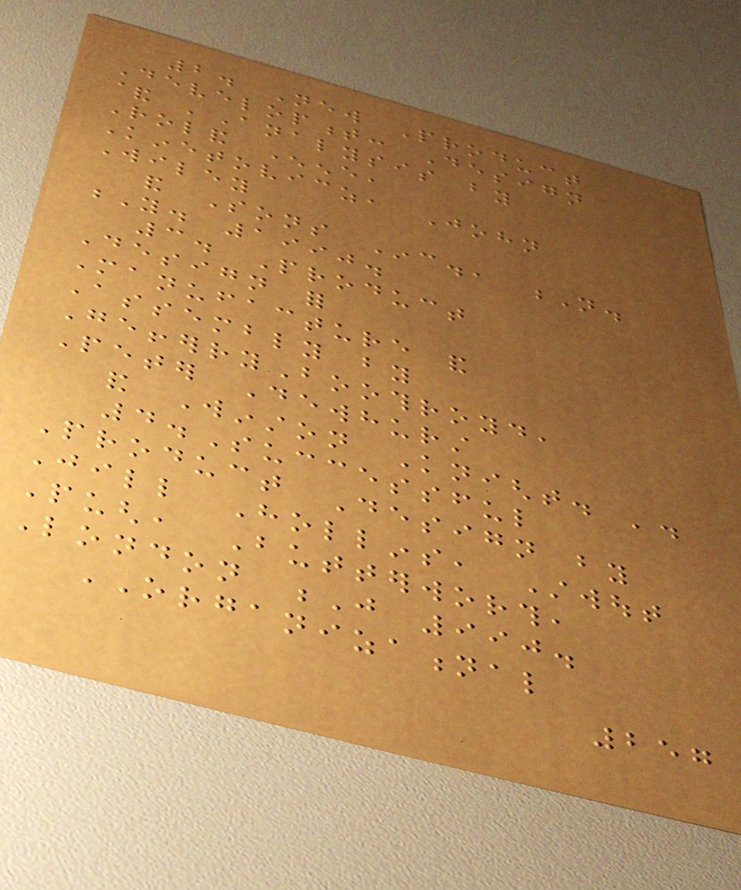2. New Product
Development: Design
& 'Analysis by
Roland Enene,
Kinetovicz, John
Wiley
and Sons Inc., N.
Y. 1990.
3. Product
Design for
Manufacture and
Assembly by
GefferryBoothroyd,
Peter Dewhurst
and Winston Knight. '.
4.Successful
Product Design by
Jill Hollins, Stwout
Pugh, Butterworth,
London J 990.
ORGANIZATIONAL
257
